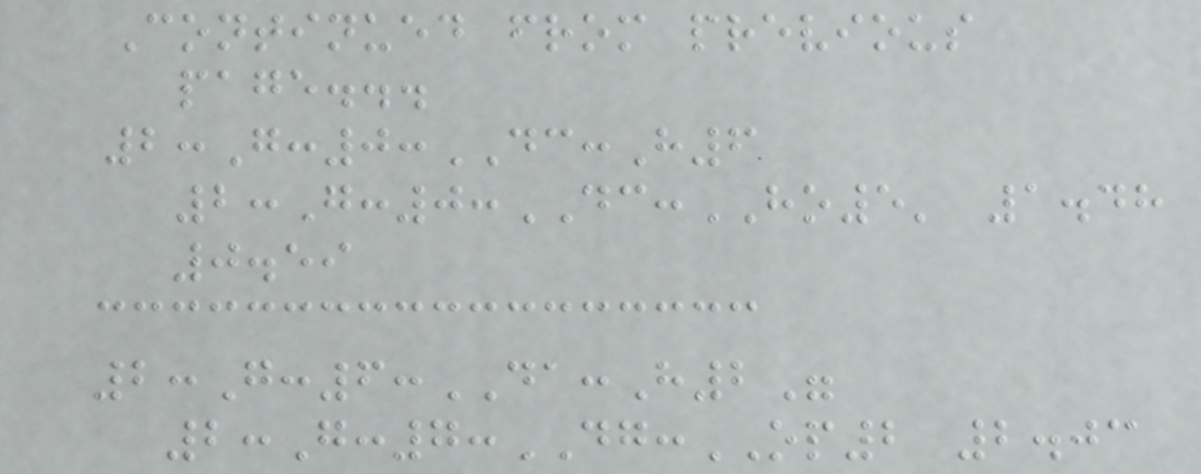Continued from previous
page...
2:G:0:DC:H6
2:G:0:DC:HO5' 1.48
0.59
2:G:6:DA:H2"
2:G:7:DG:OP2 2.03
